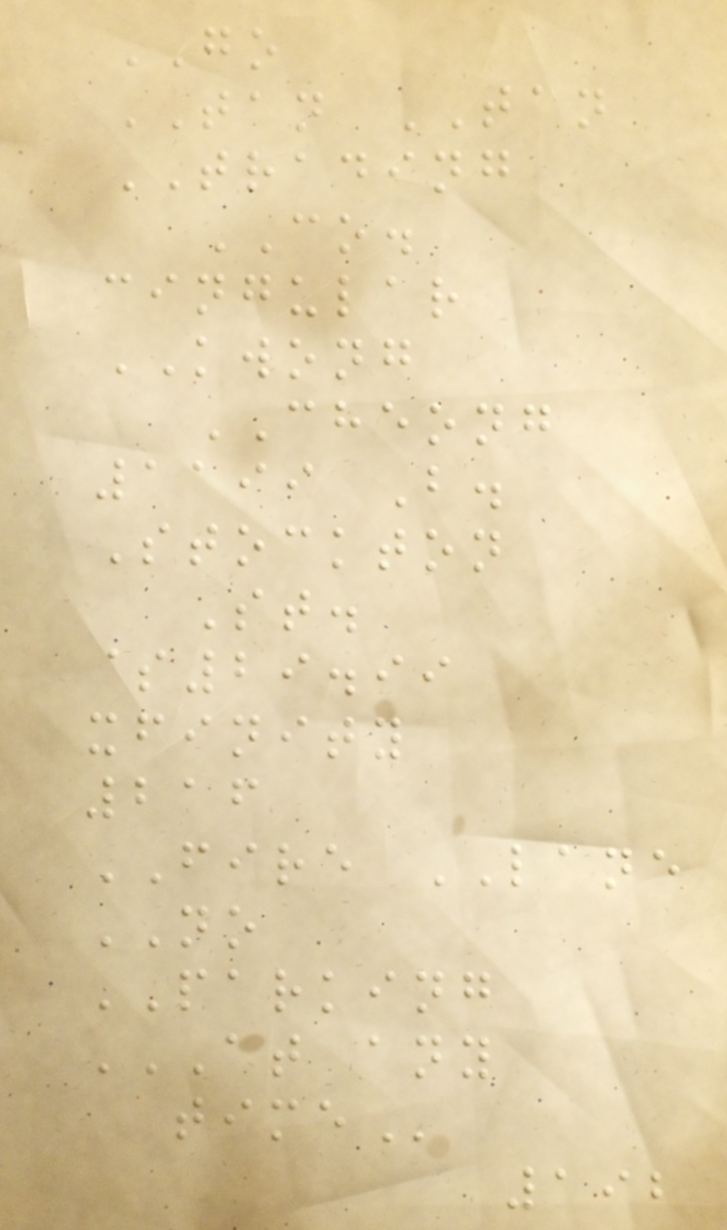GO
TAN TAN
TRADING
CO.
cingular
KWONG
CHEONG
1199 B.
Stockton
St.
$29.99
xfinity
216
FIRE LANE
NO
PARKING
AT ANY
TIME
192
